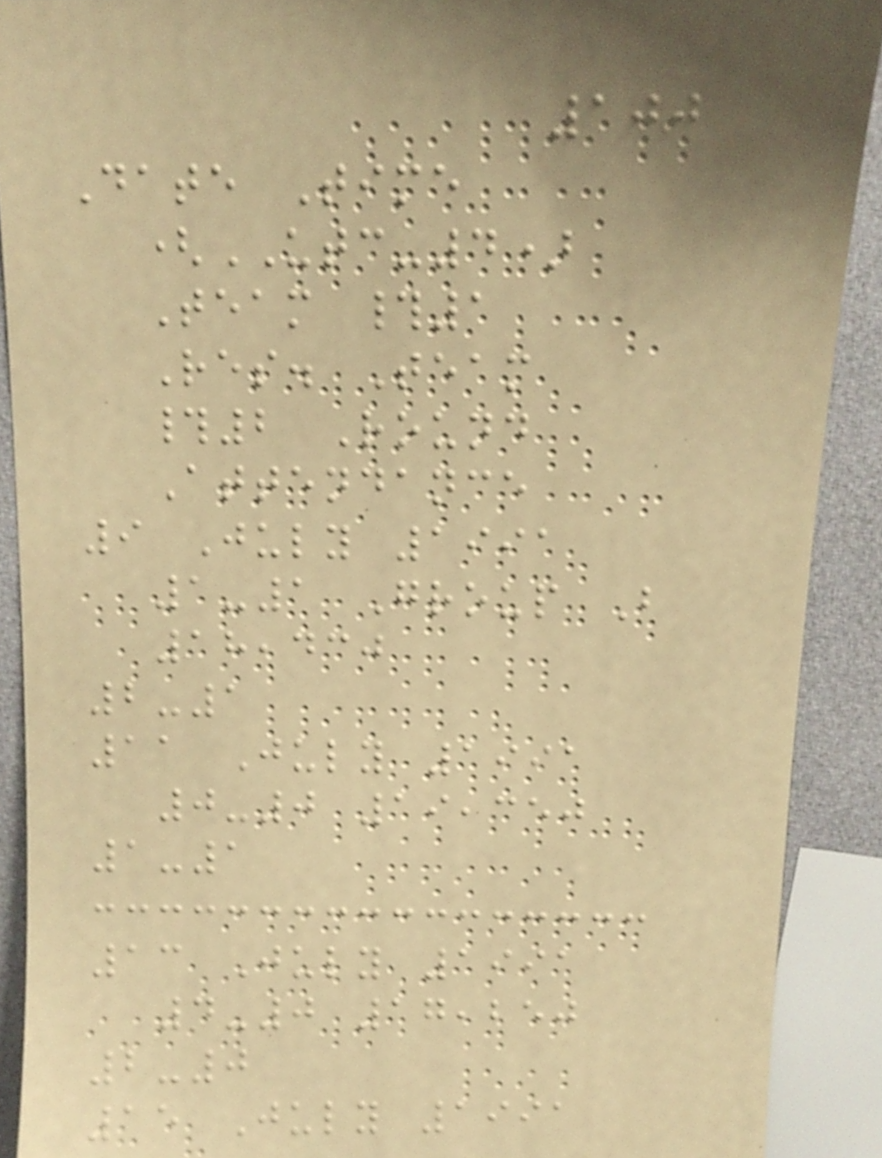100
Date Time
(UTC-4)
Team #1
Res. Team
#2 Round
Attendance
9 July 1991
1-1 Group B
18,430
2-1
11 July 1991
0-0 19,350
1-1
13 July 1991
4-0 17,250
2-0
15 July 1991
